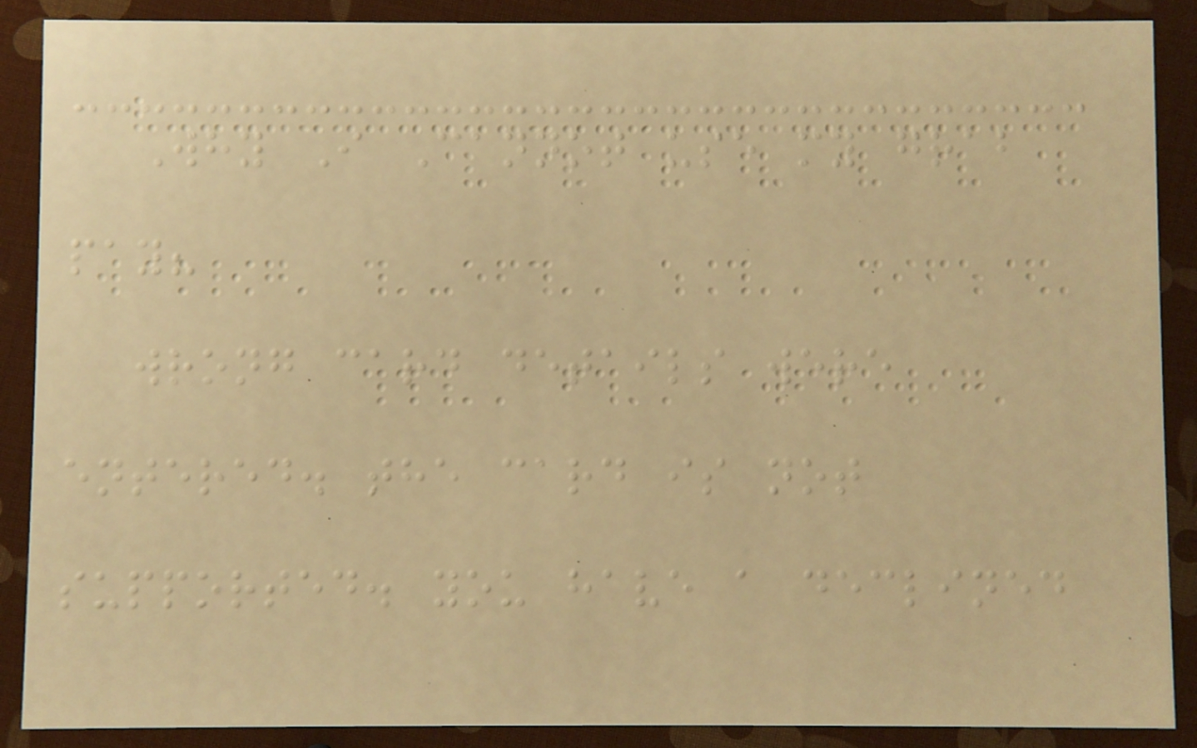Why I Cannot use my grab
pay?
wrong card details were
entered. the card is not
supported. you have a declined
